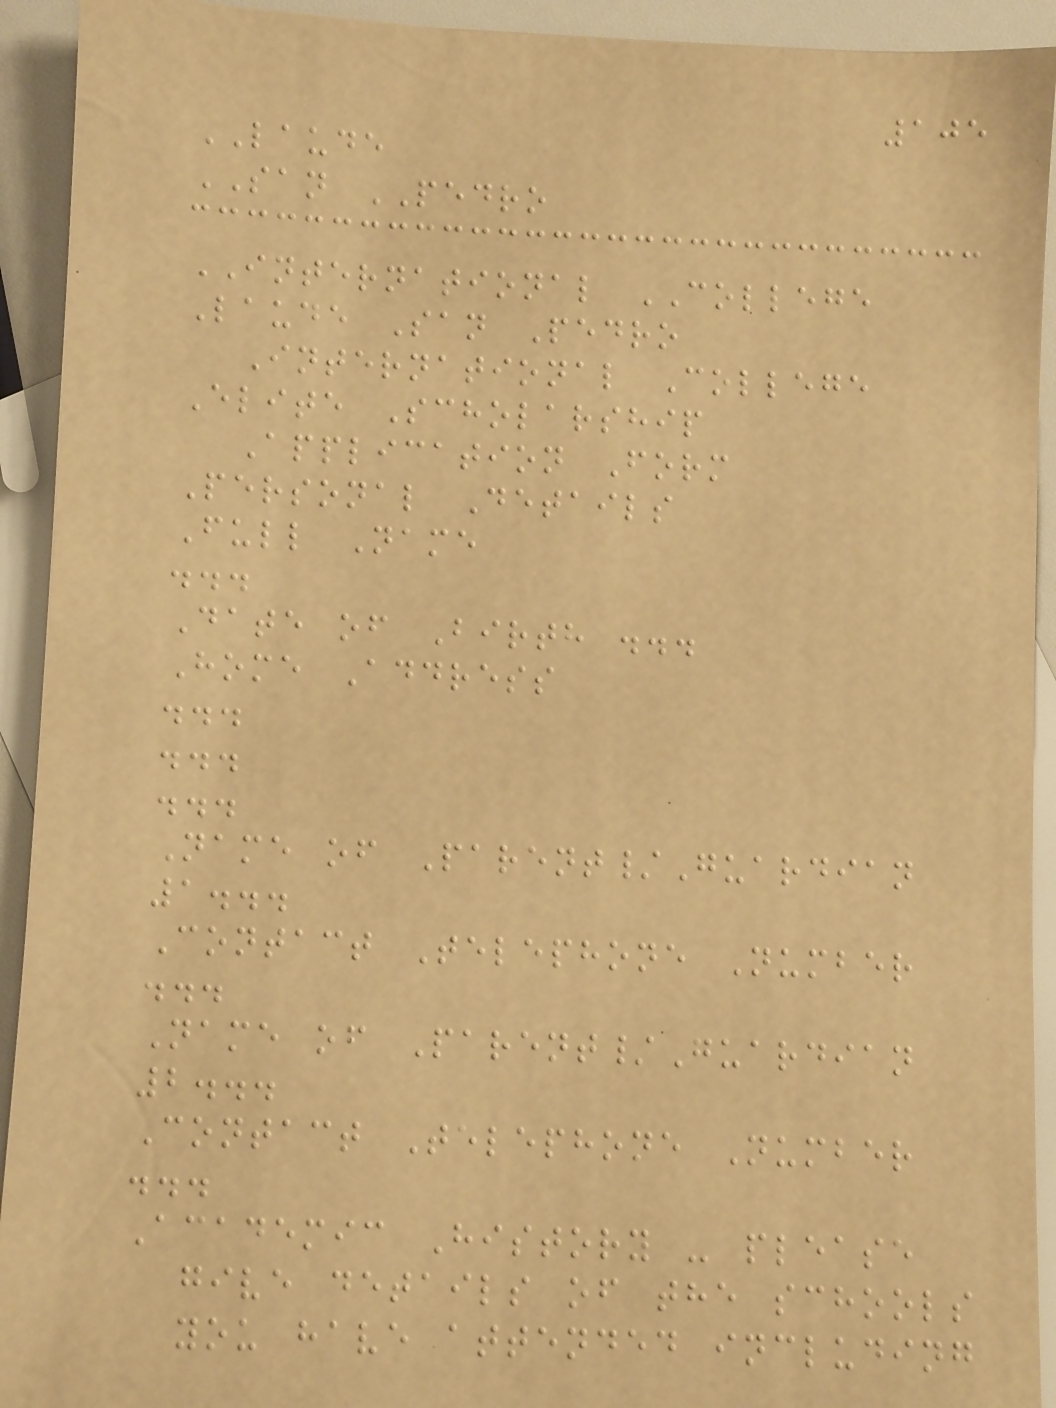105
LAUDE
SAN PEDRO
INTERNATIONAL COLLEGE
Laude San Pedro
International College
Elite Scholarship
Application Form
Personal Details
Full Name
...
Date of Birth ...
Home Address
...
...
...
Name of Parent/Guardian
1...
Contact Telephone Number
...
Name of Parent/Guardian
2...
Contact Telephone Number
...
Academic History - please
give details of the schools
you have attended including
